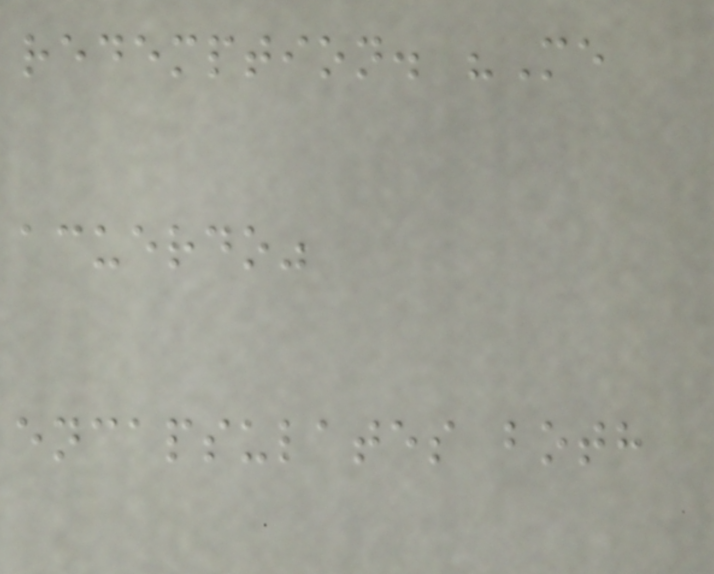redemption. "Me
acuerdo"
encapsulates both
